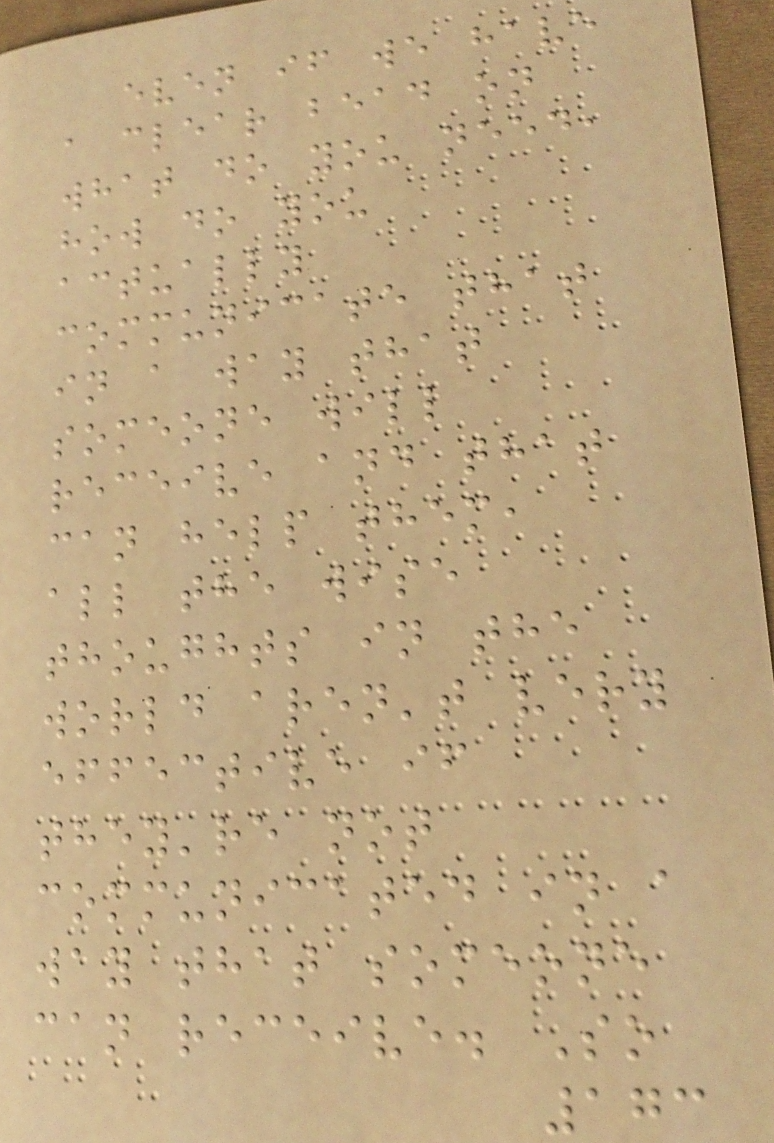even if we have
a clear bead on
what do you need,
how do you
actually
communicate that
in a way that
someone will
receive and that
can help them,
all the wise
thoughts in the
world aren't very
effective if
they're not
communicated in a
way that someone
can receive. So
173
